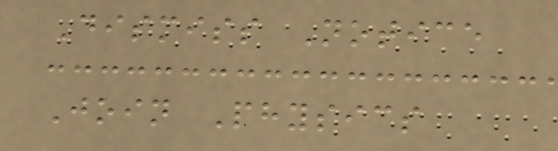Dismiss Notice
Join Physics
